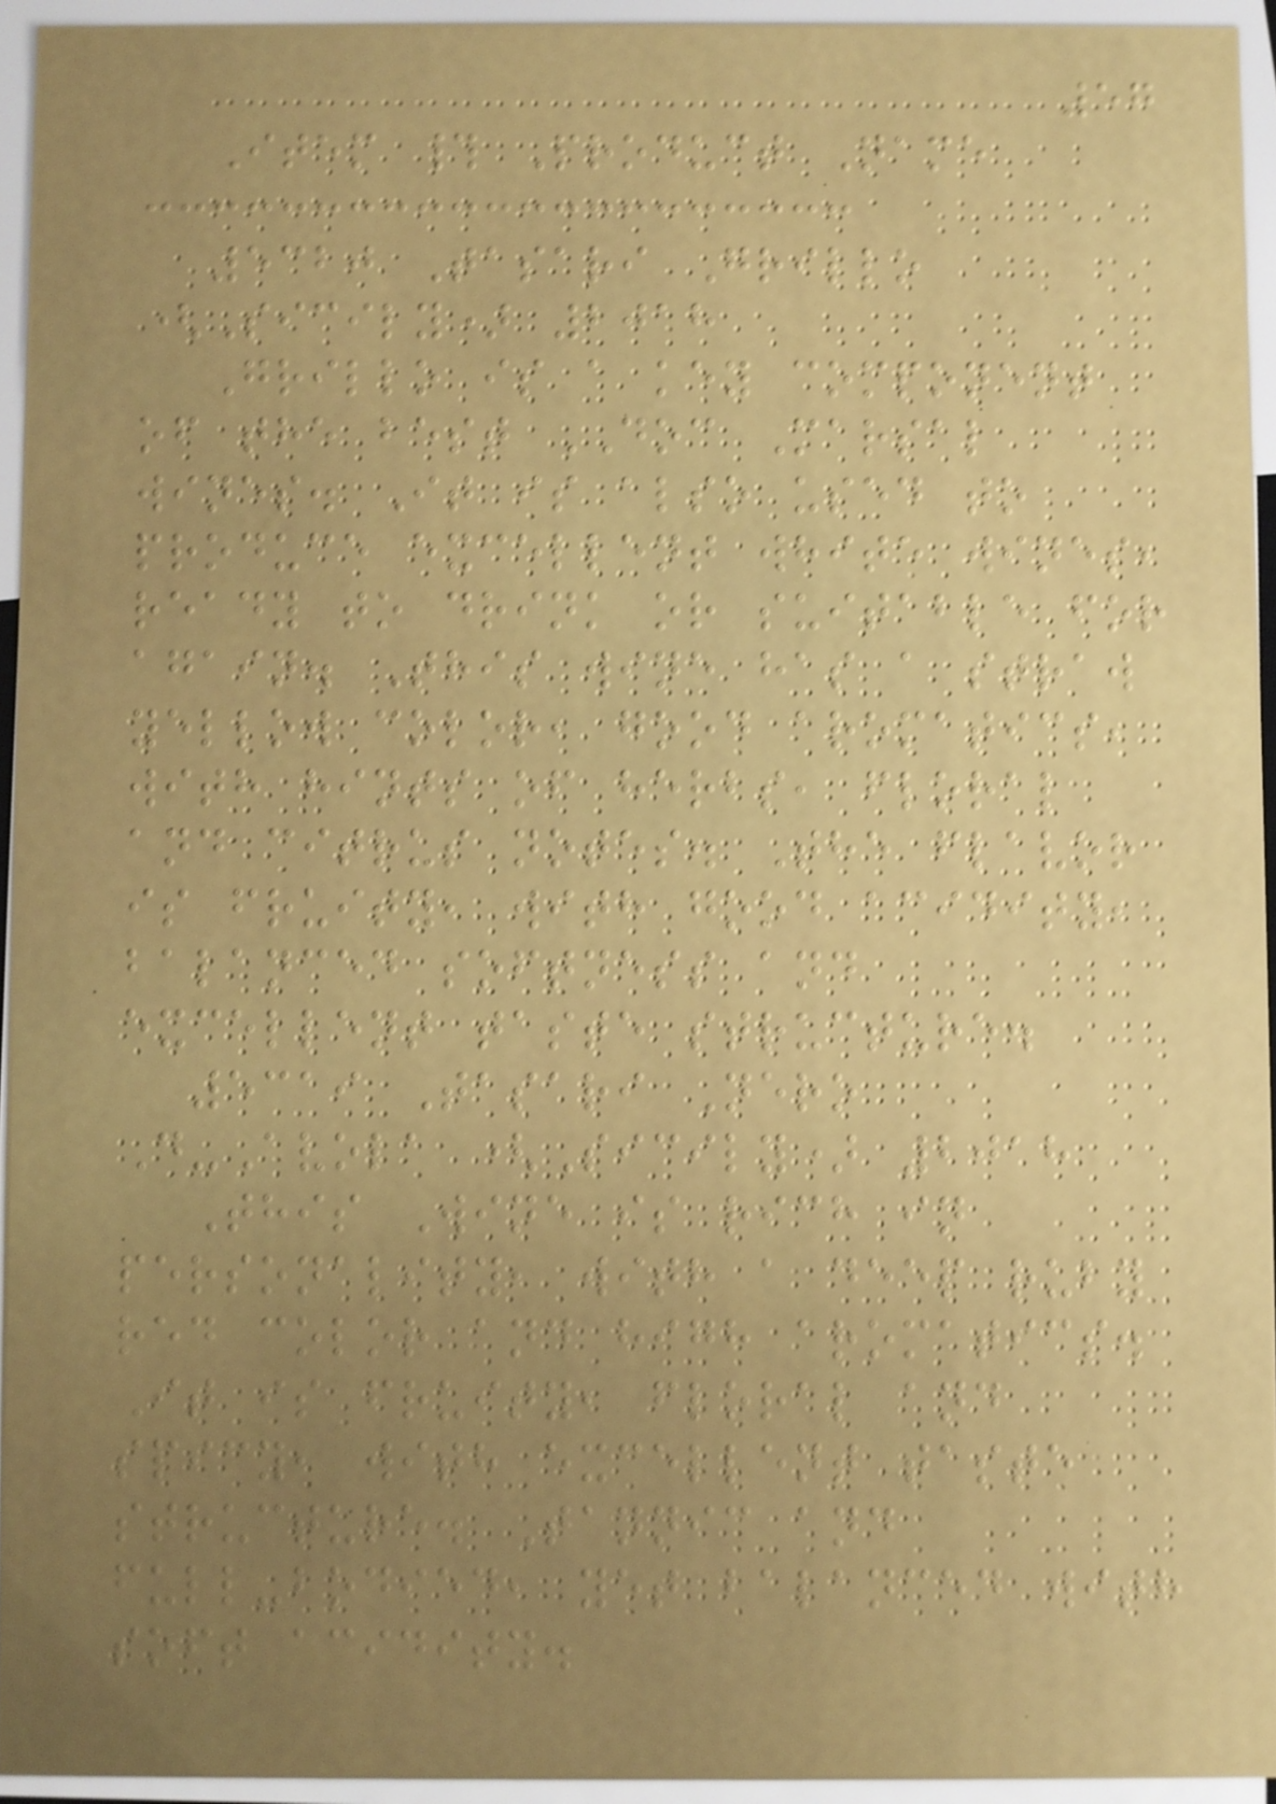57
Item # Product Name
5320 Tasari Grillo
(Sicily) 2018
Grillo is a key component
of the best DOC Marsal
wines. It is also used to
produce excellent white wines,
ready to drink or suitable for
again. This wine has a straw
yellow color, good aromatics,
with hints of herbs, floral
and citrus notes. The flavor
is fruity, with good acidity,
balanced softness and
excellent taste structure.
5319 Tasari Nero
D-Avola (Sicily) 2018
This Wine is rich in
personality, with a deep ruby
red color and high aromatics.
It is fruity, floral and
spicy, with excellent taste
structure. Tannic and
full-bodied, yet balanced with
soft acidity.
